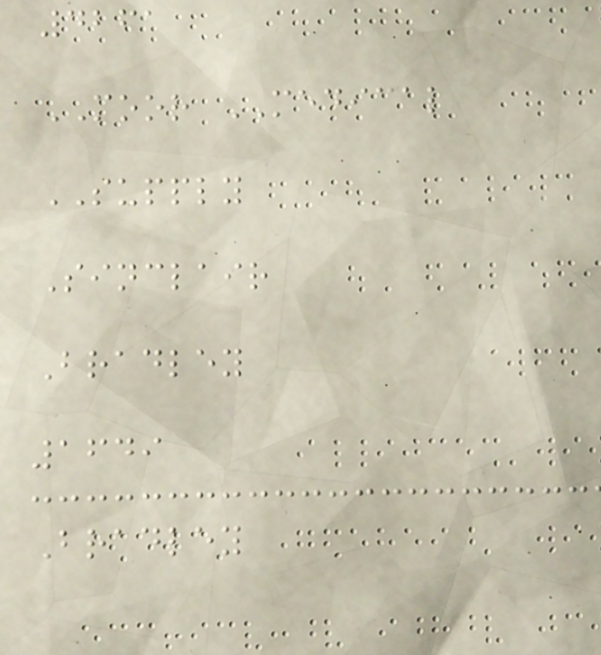4261
MOOR MEDICAL
SUPPLY
Sinclair
Bradley
1649
Bradley
